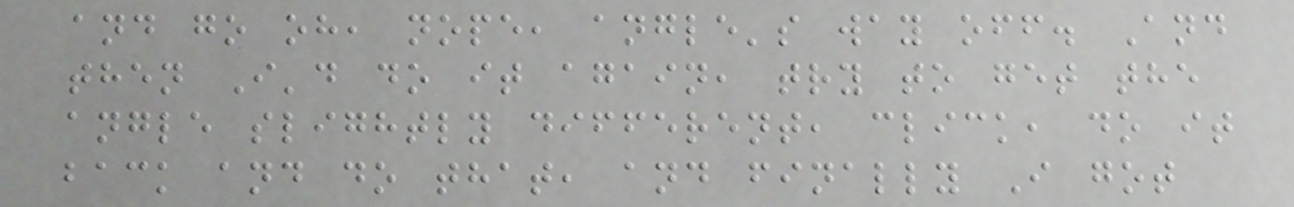and go oh, nope, angle's way off. And
then I'd do it again, try to get the
angle slightly different, click, do it
back and do that, and finally I got
